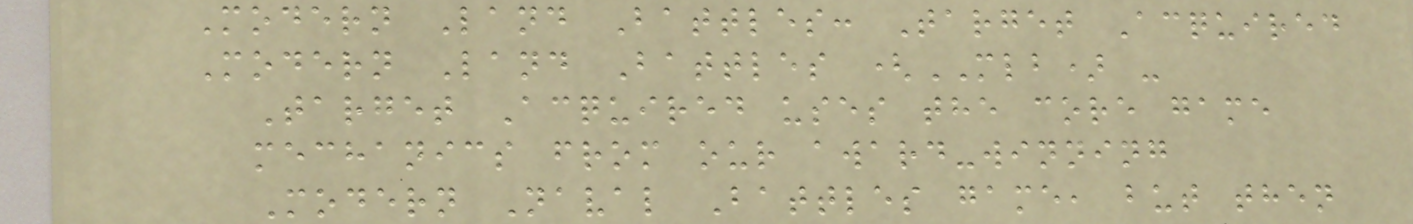Modern Land Battles: Target Acquired
Modern Land Battles (MLB) -
Target Acquired uses the core game
mechanics from our award-winning
Modern Naval Battles game, but then
